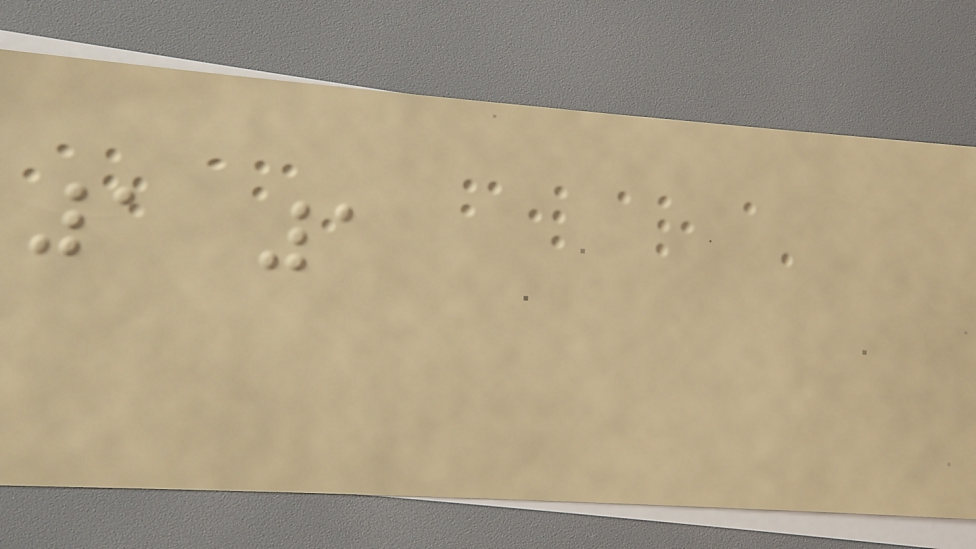1 1
